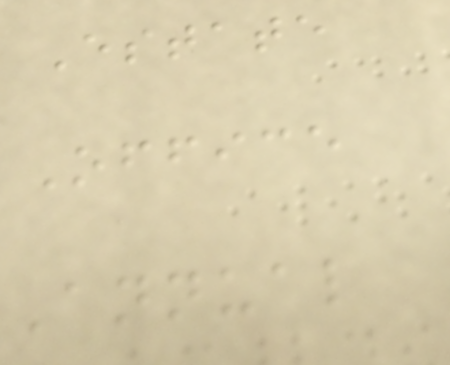Estate
Office
Annual
